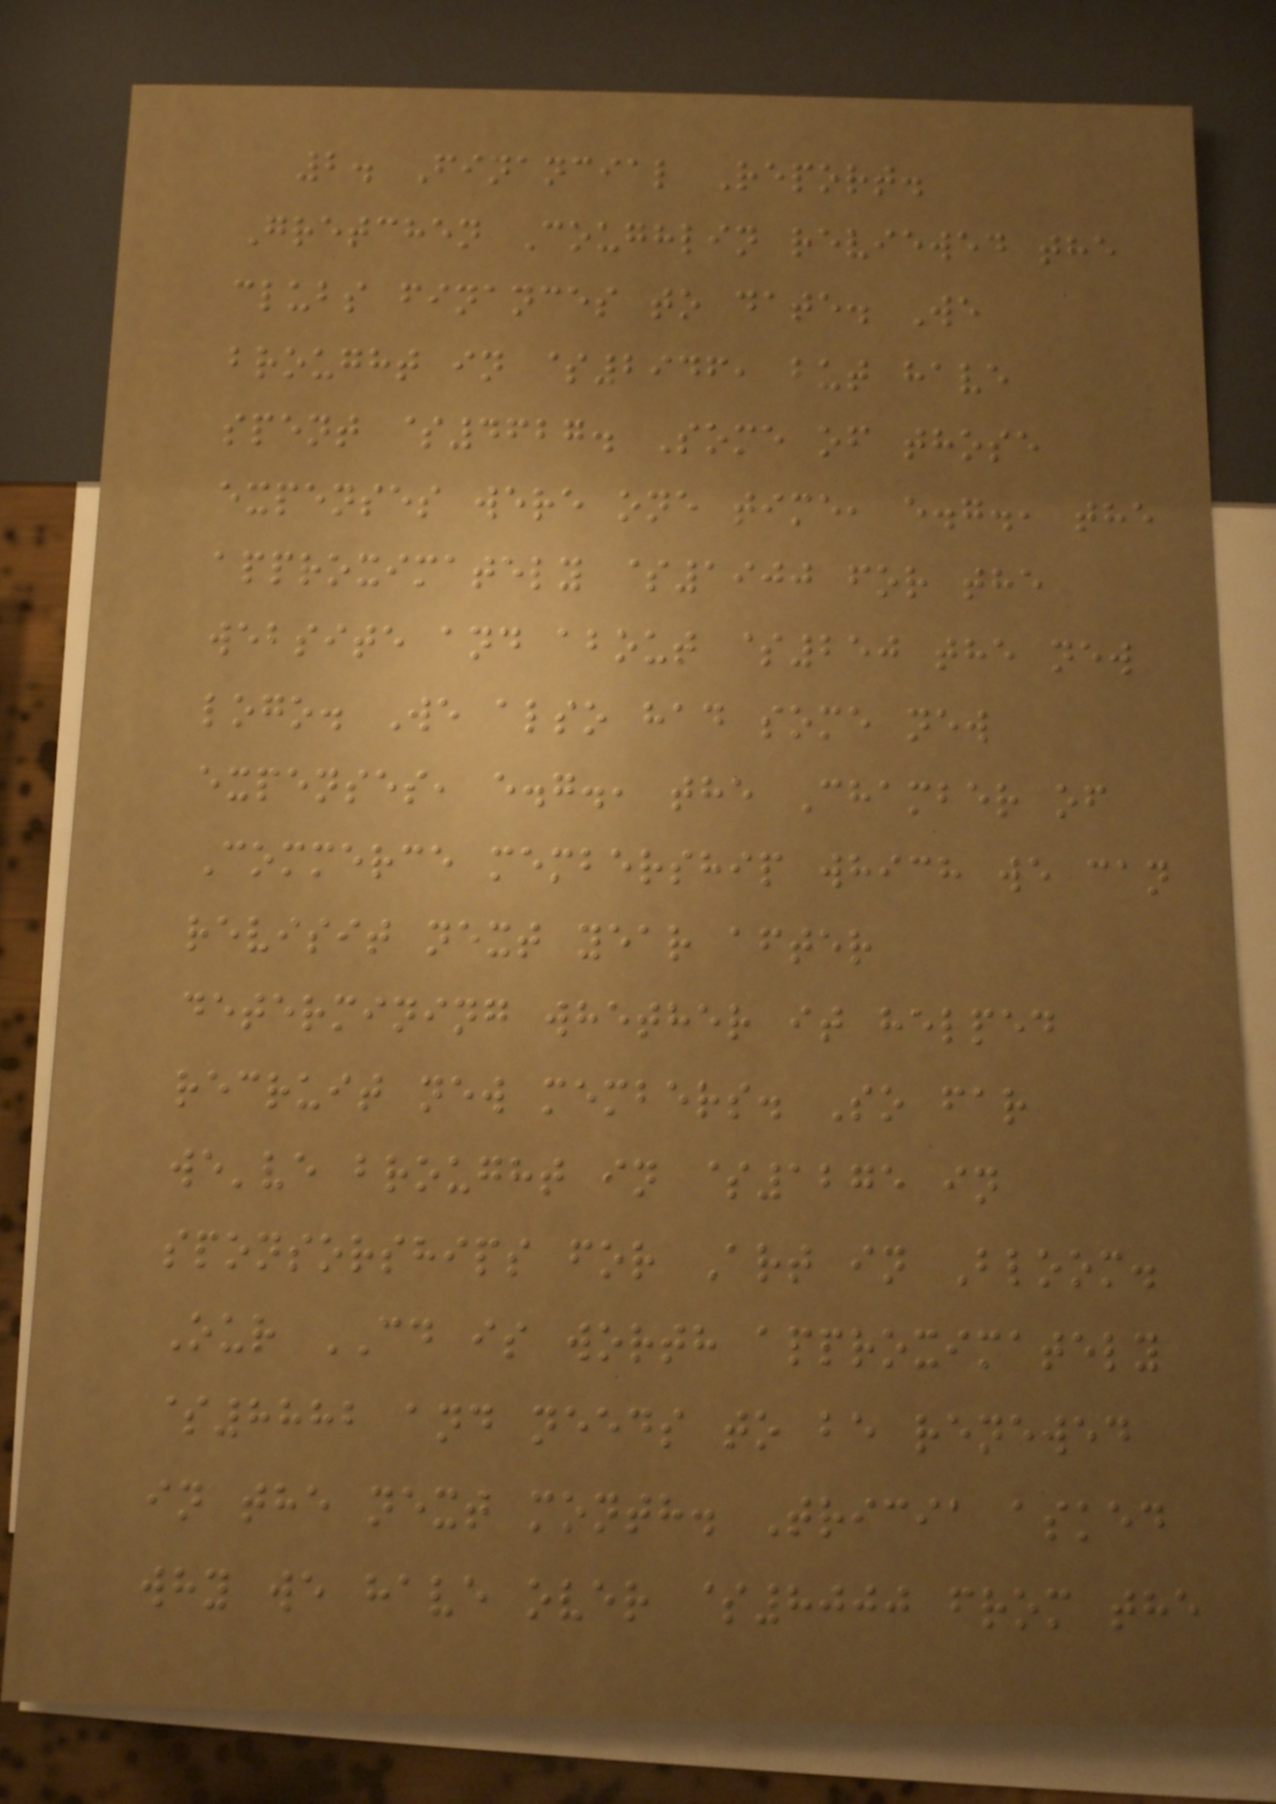2. Financial Report.
Gretchen Coughlin reviewed the
clubs finances to date. We
brought in $2946, but have
spent $4627. Some of those
expenses were one time, e.g., the
approximately $1900 for the
website and about $250 the new
logo. We also had some new
expenses, e.g., the Chamber of
Commerce membership which we can
revisit next year after
determining whether it helped
recruit new members. So far
we've brought in $1275 in
sponsorships for Art in Bloom.
Our CD is worth approximately
$8882 and needs to be renewed
in the next month. Tricia asked
why we have over $8000 from the
